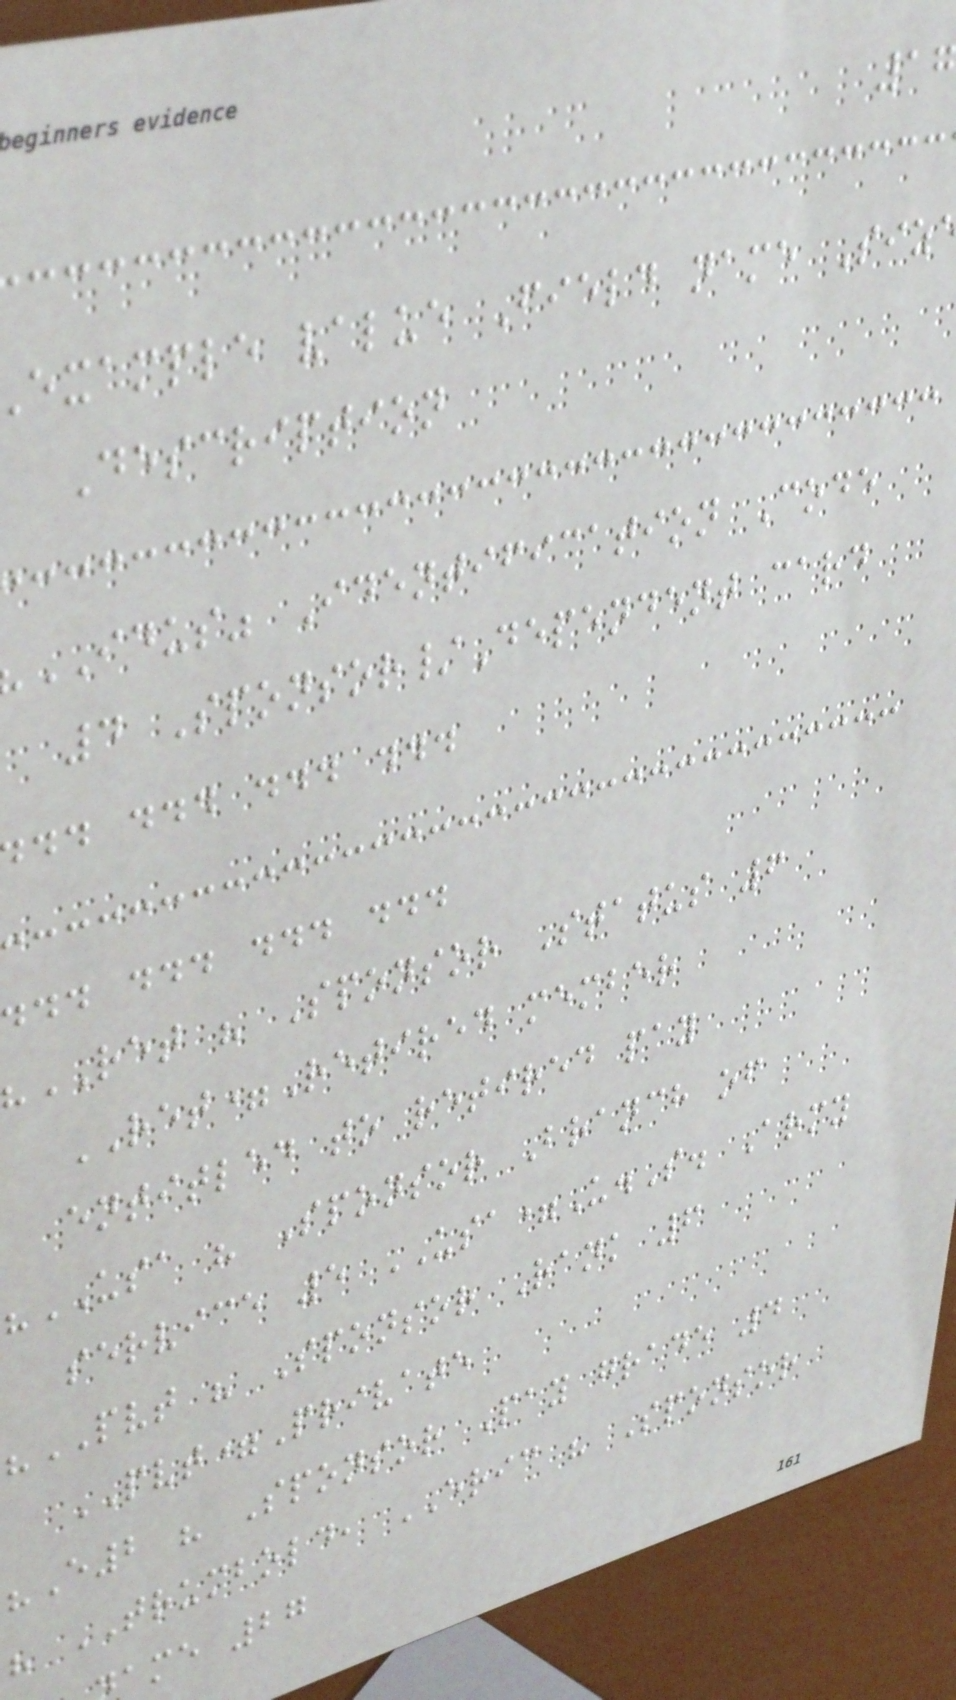example value Field name Siz
Description
IDUS" Identification Code
4 Sponsor/Dependent card
.. ... ... ...
... ... ... ...
"RET " Sponsor Status 6
RET=Retired member
entitled to retired pay
"USA " Sponsor Branch of
service 5 USA=U.S. Army
"PVT " Sponsor Rank 6
PVT=Private
"E2 " Sponsor Pay grade 4
" TRUMBOLD, ERIC " Sponsor
ame 27
